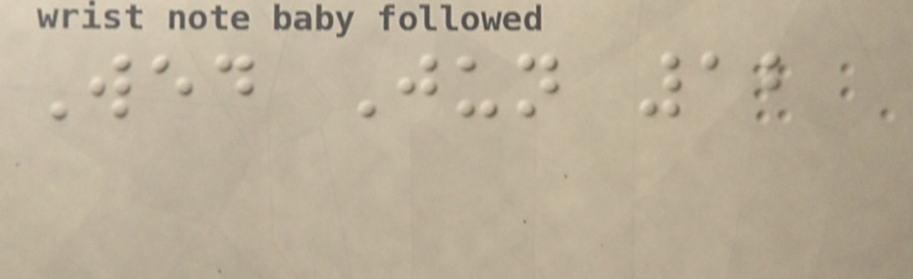Wed Jun 12
